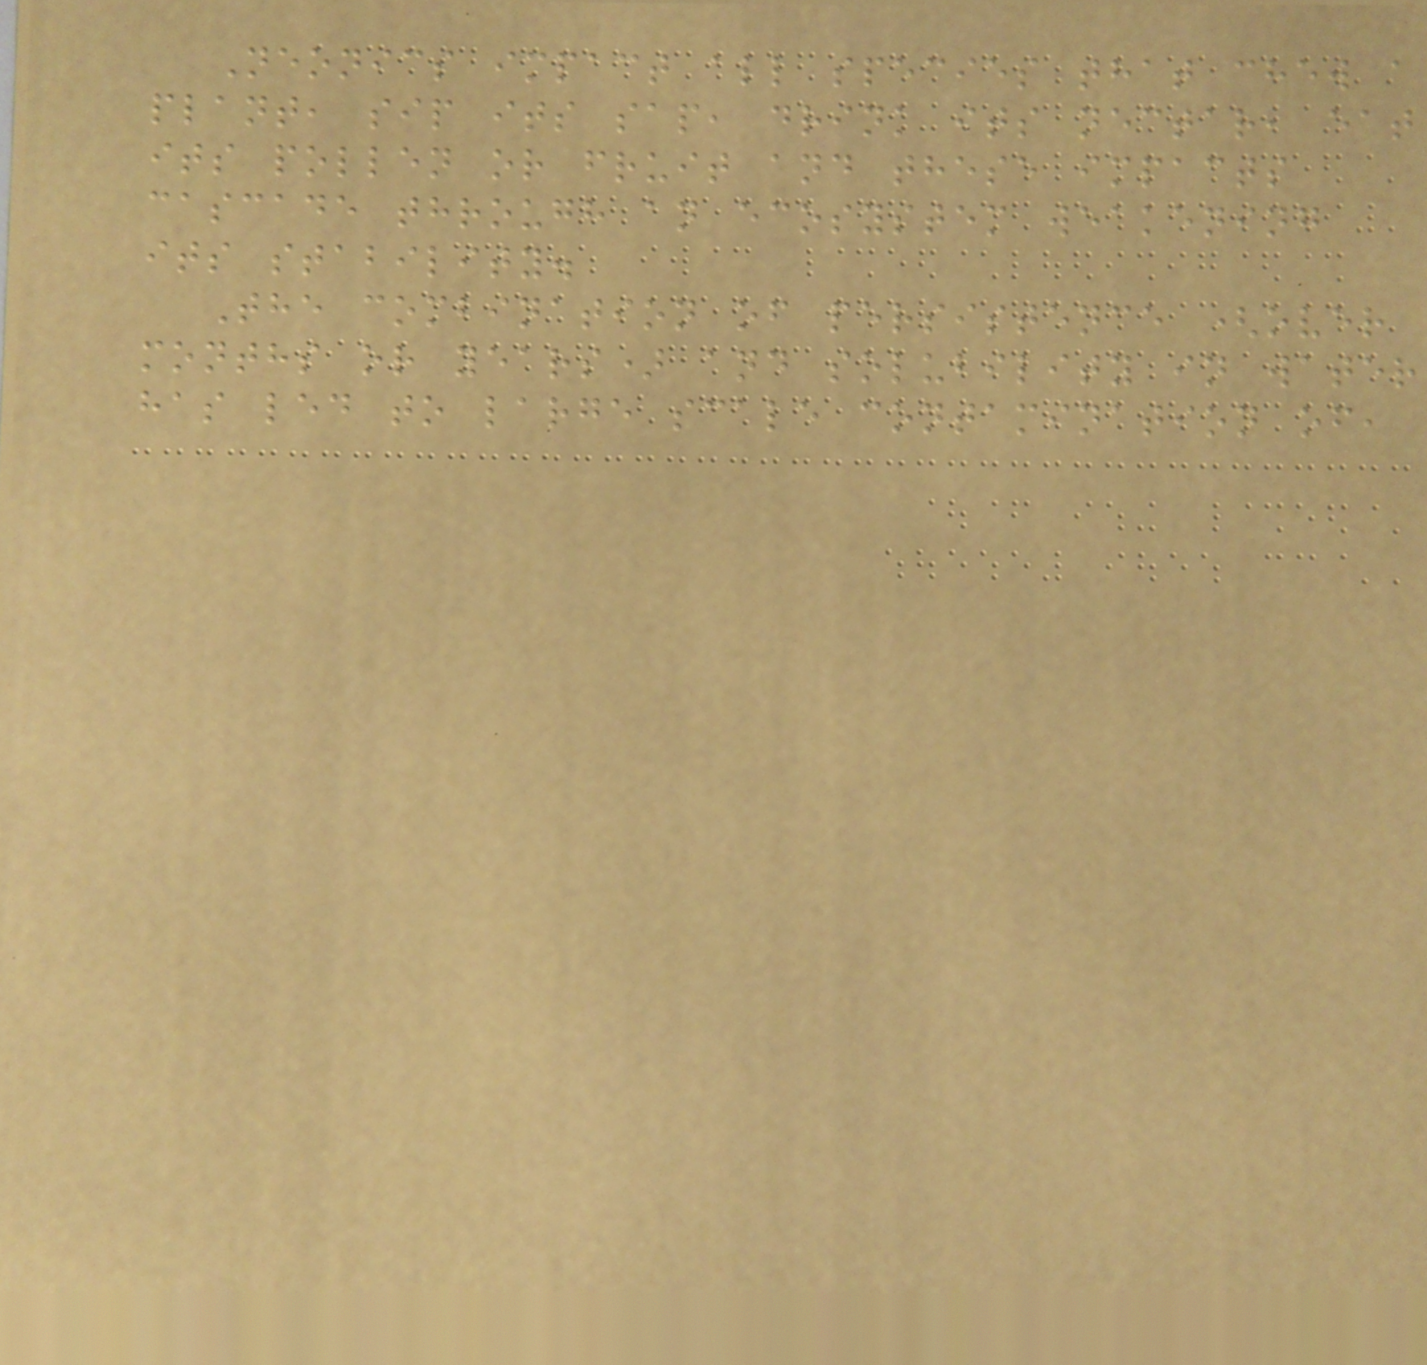Neonics impact all species that chew a
plant, sip its sap, drink its nectar, eat
its pollen or fruit and these impacts
cascade through an ecosystem weakening
its stability.
The combination of persistence (over
months or years) and solubility in water
has led to large scale contamination of,
